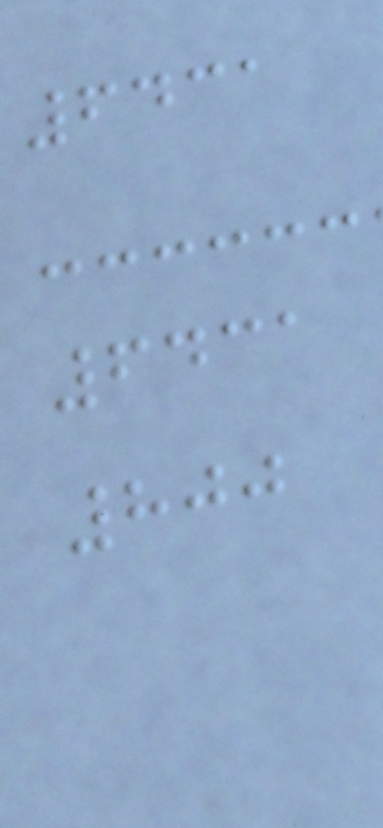6431
6431
800
